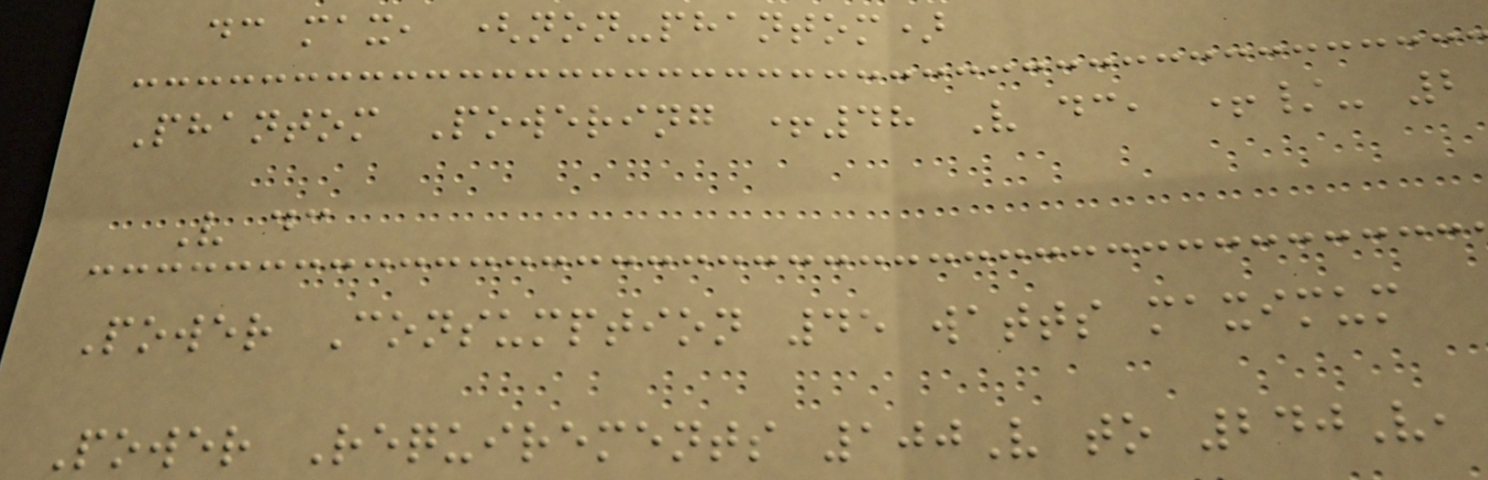dc max, (non-phantom)
Phantom Powering +48 V dc, +/- 2
V dc
Power Consumption 45 watts maximum
Power Requirements 100V to 240V,
